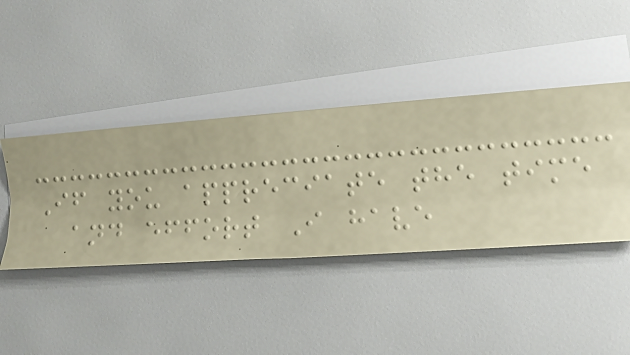If you appreciate the time
and effort I have
